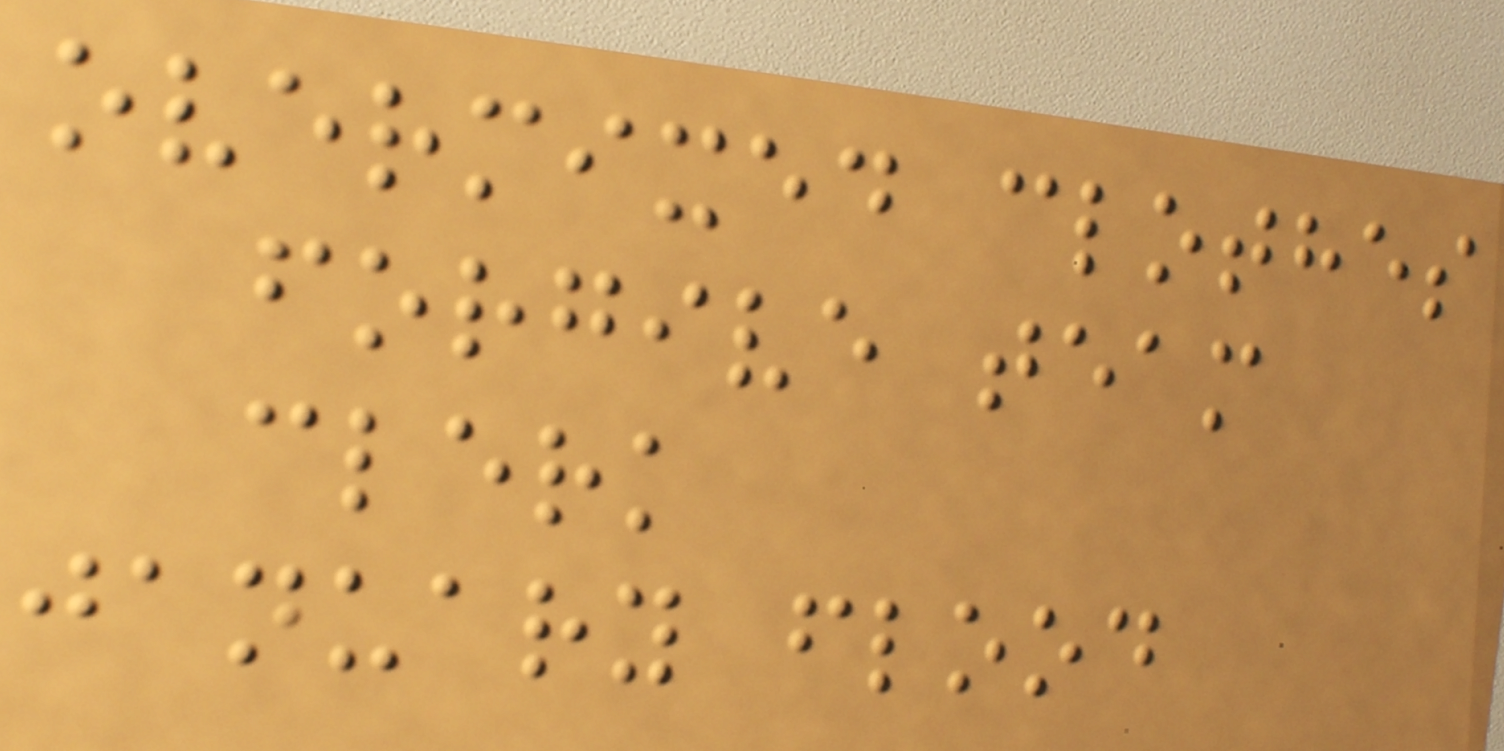overmixed clothes
forgive team
clerk
january flood
